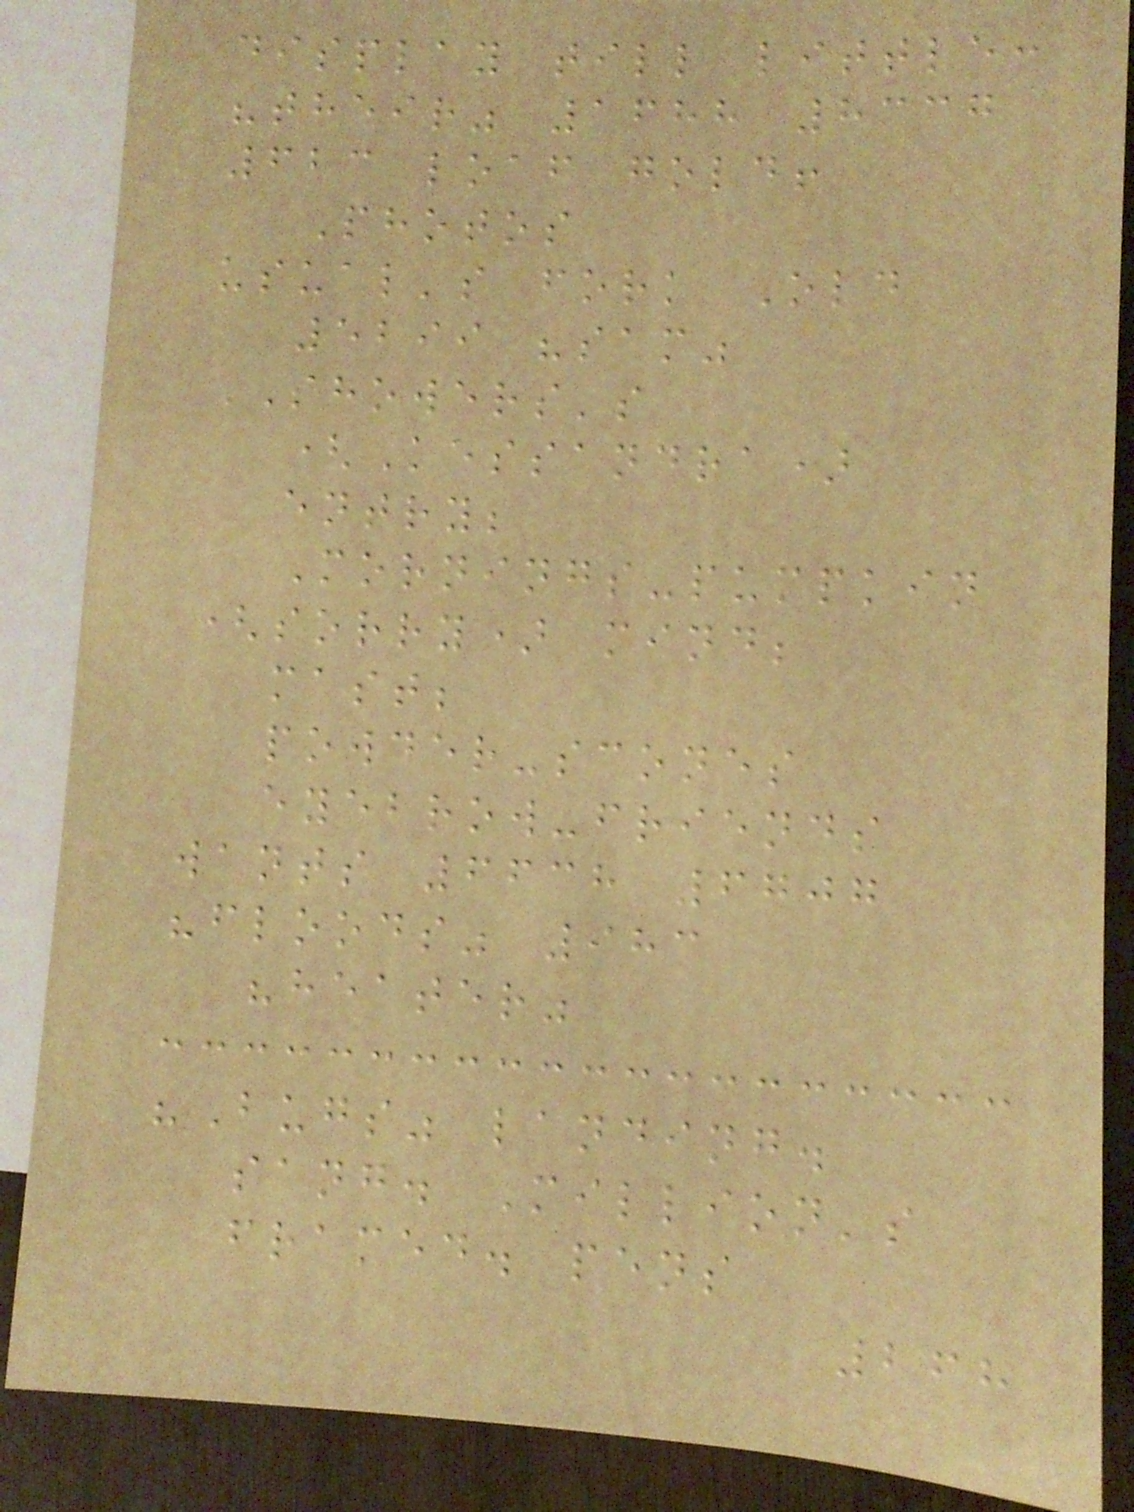display till little:
"their" 1688 8337
623 loaf gold!
Photos
usual's fork Old
5299 "sam"
SHOWERS's
(Kessandra)
entry;
Mornings-pumpkin
(sorry) mind;
mast;
powder-scones
eyebrow-friends
wants 6638 6707
"floods" 983
"heater"
"Bugs" landing.
sang. Million's
framed. pens
268
